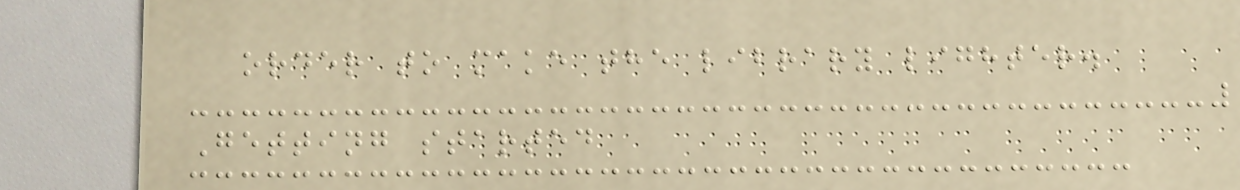order to make the library lighter.
Getting started
